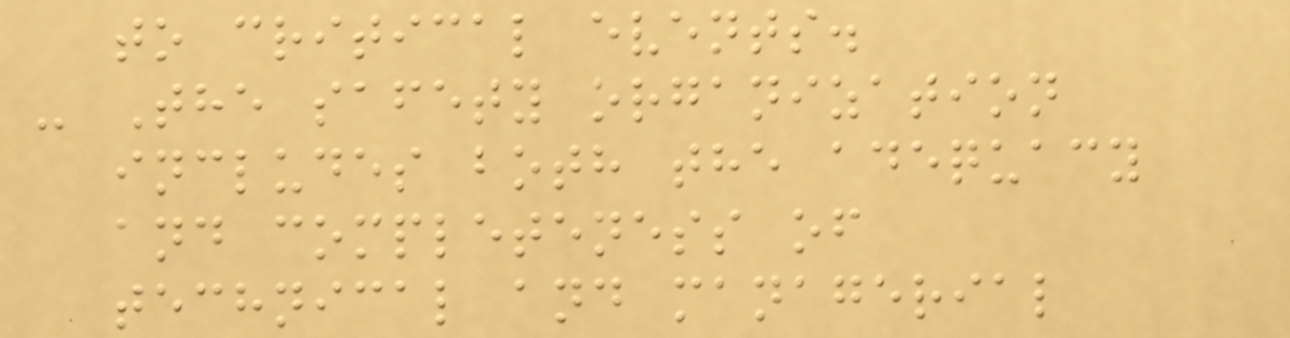to critical events.
- The safety organization
includes both the adequacy
and completeness of
technical and managerial
